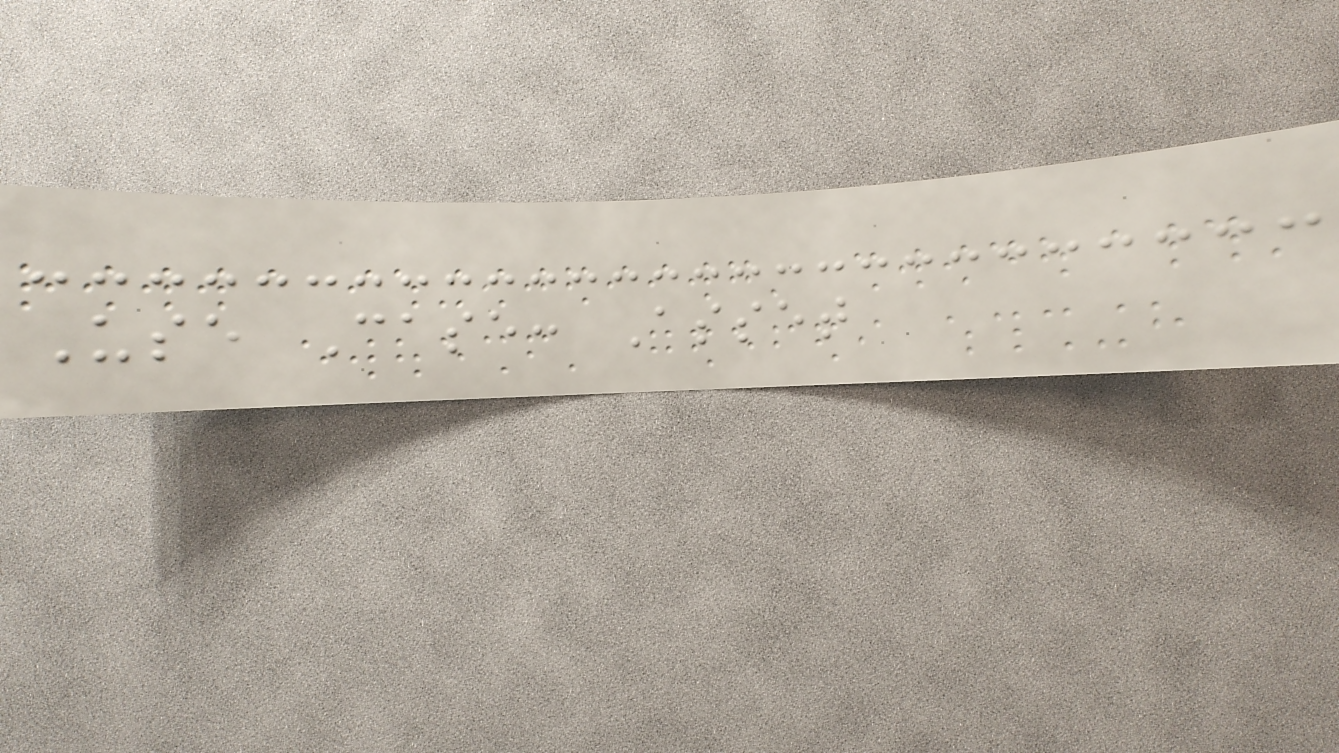Use Case: Asset
